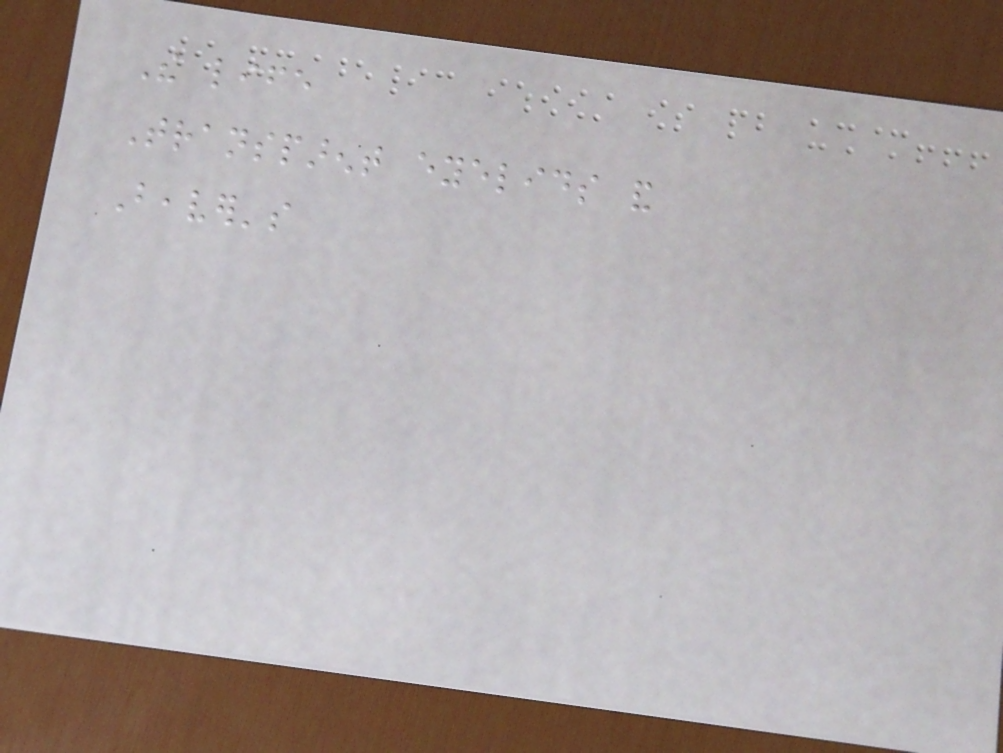The life
Transparent eyelids and
Beaver's
